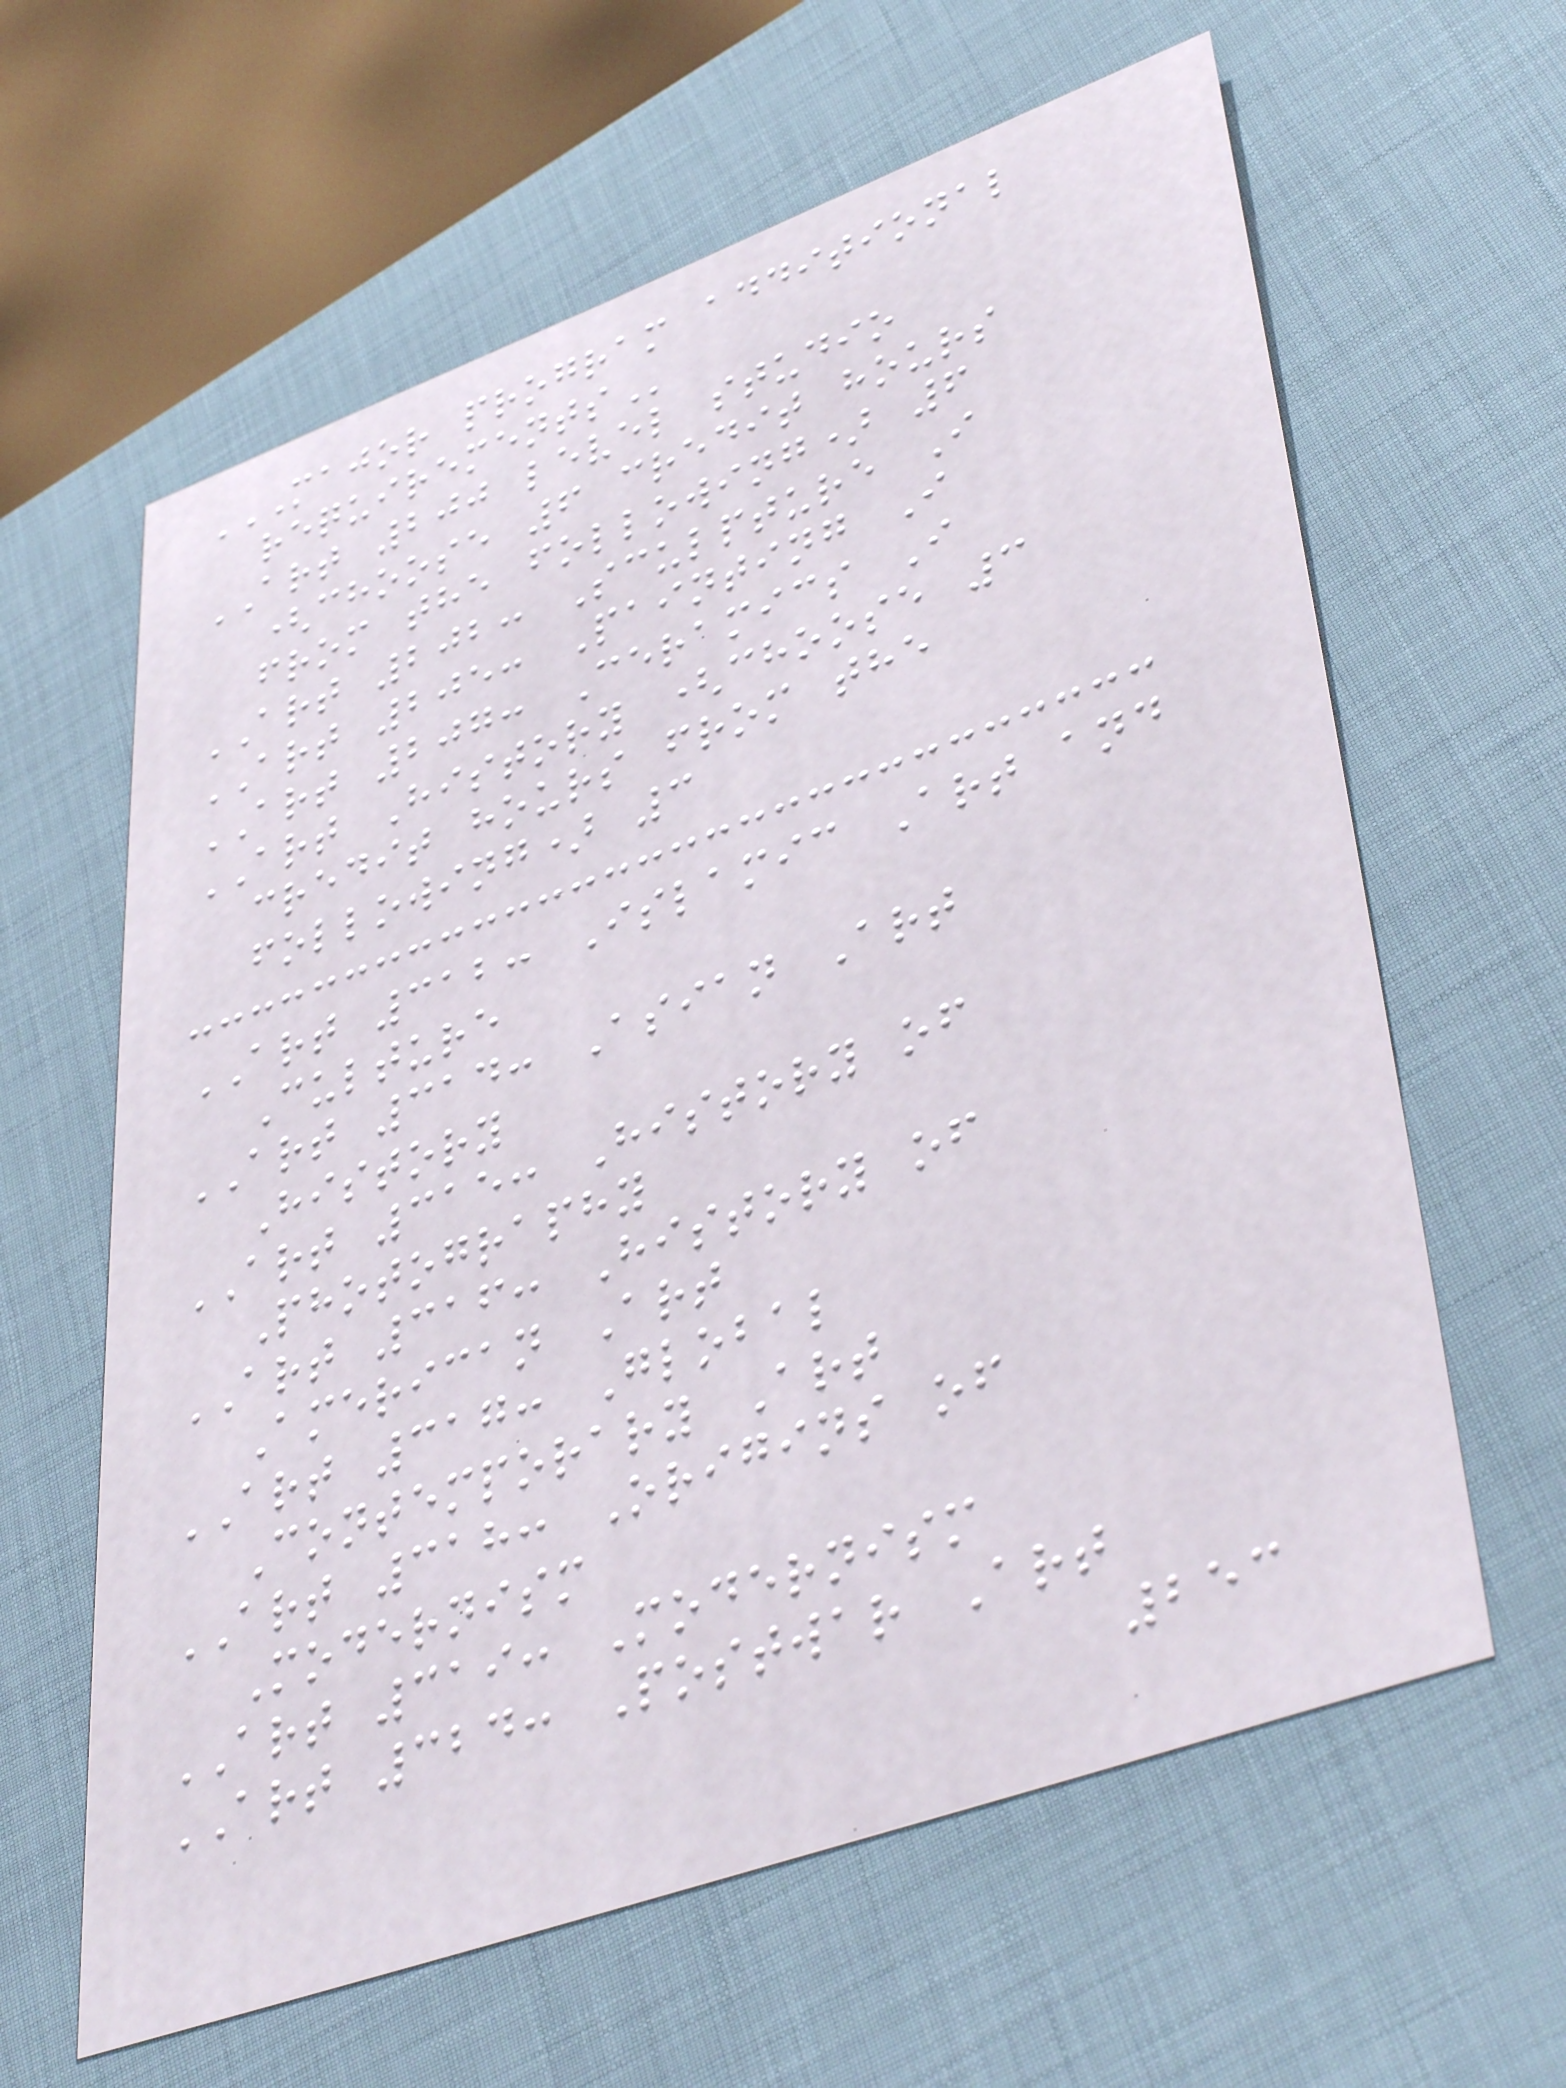MAJOR PROGRAM ADDITIONAL
REQUIREMENTS
ART 200 level studio
(choose 6 credit hours
from the following) 6
ART 202: Sculpture I
ART 205: Painting I
ART 207: Ceramics I
ART History (choose 3
credit hours from the
following) 3
ART 312: Islamic Art and
Culture
ART 314: Asian Art
History
ART 315: History of
Photography
ART 316: History of
American Art
ART 317: Global
Contemporary Art
ART 318: Origins of
Modernism
ART 319: Modernism
ART 324: Postwar Art
253
